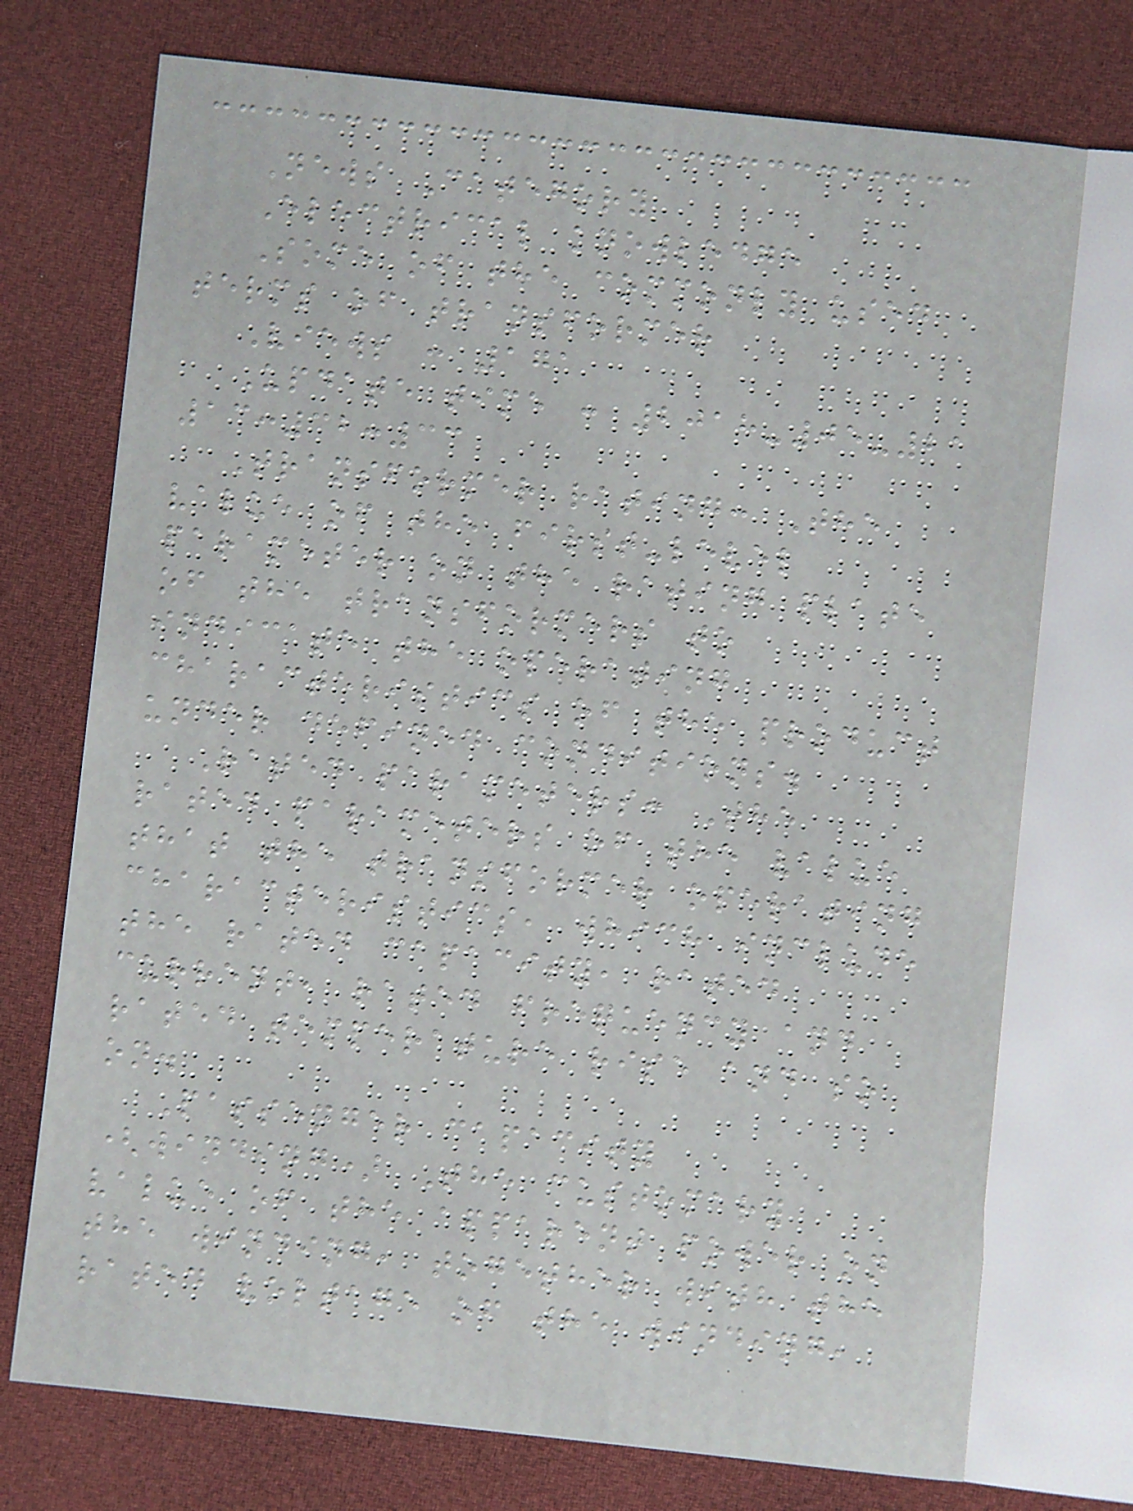News Category
Electrical knowledge
Some of the commonly used
terms of transformer
Views : 171
Update time : 2018-05-21
13:32:33
Transformer rating: The
value of the first-level
parameter on the rating plate
of the transformers to
indicate the operating
characteristics of the product
under defined conditions.
Rated parameters: The
rated parameters of the value
that the transformer operating
characteristics, which include
the rated capacity, rated
current, rated frequency and
rated temperature rise and so
on.
Passenger capacity
(winding) The customary
value of the apparent power on
the winding, together with the
rated voltage of the winding,
